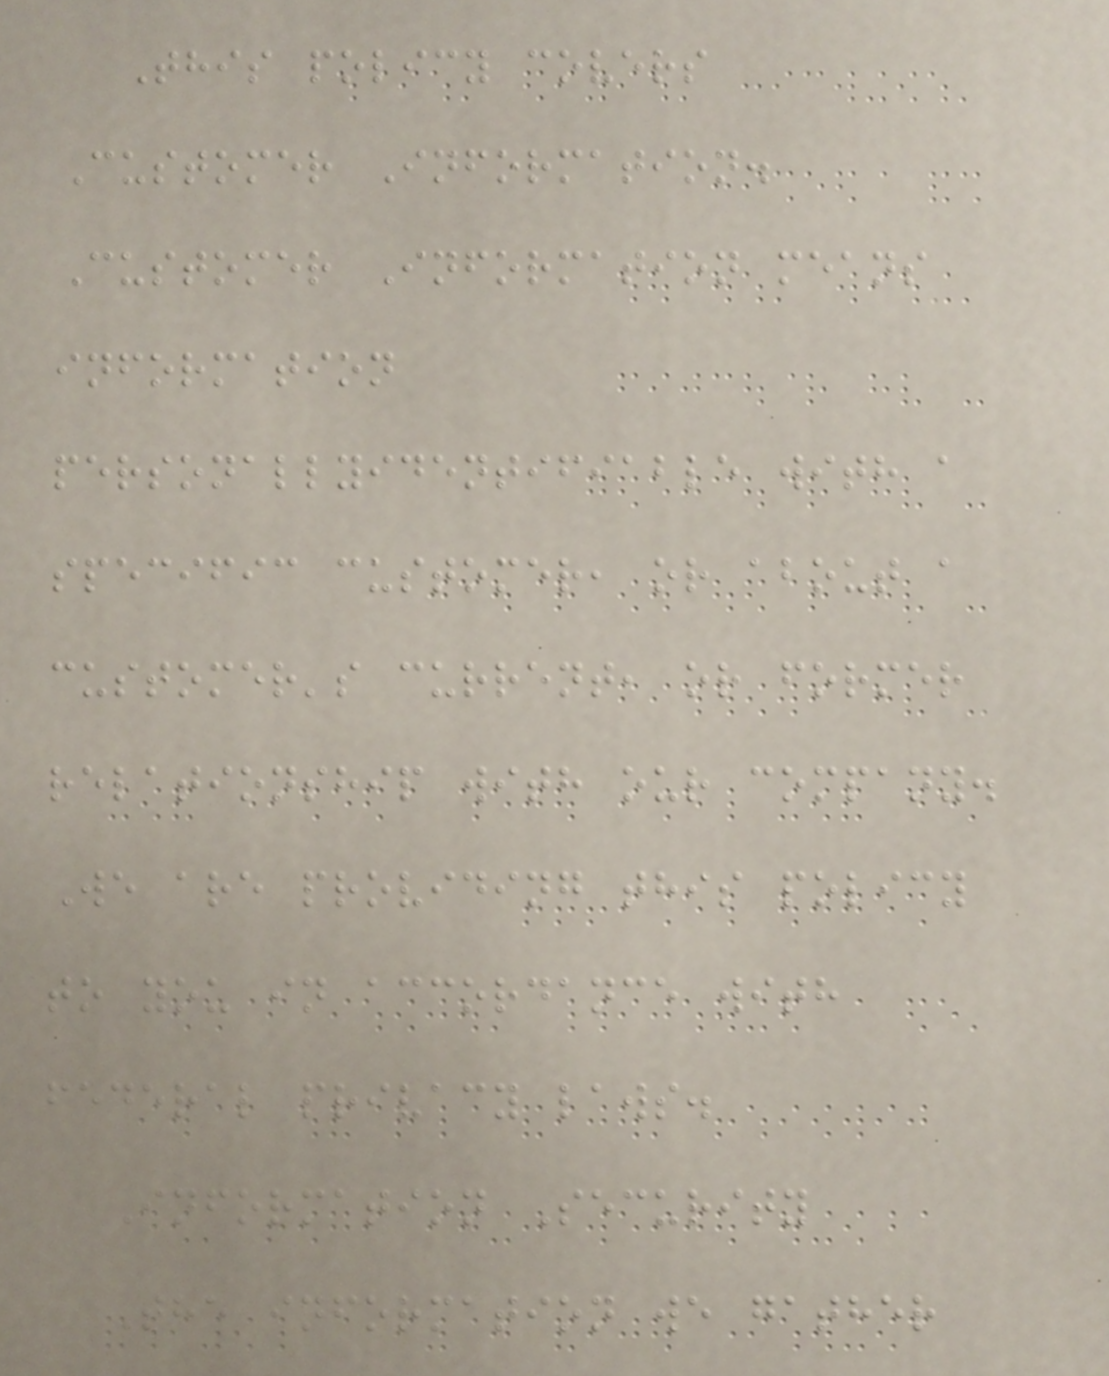This policy covers
Customer Information.
Customer Information means
information
personallyidentifiable with a
specific customer, or about a
customer's current, or former
relationship with our company.
We are providing this policy
to you in accordance with
federal privacy laws.
Information Security
The information we gather
